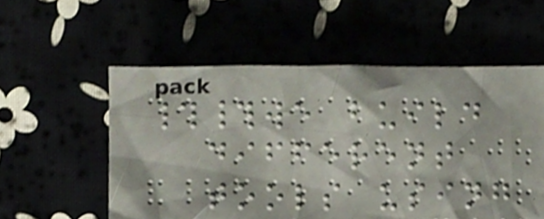##we build
different
tools using
